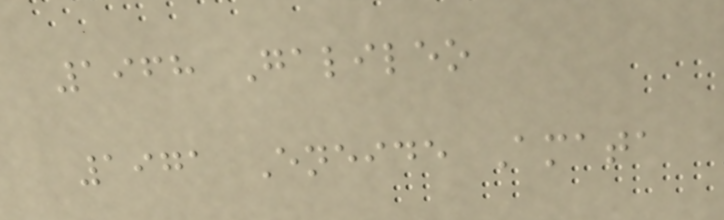1968 Galileo
1971 Eneide Amata
